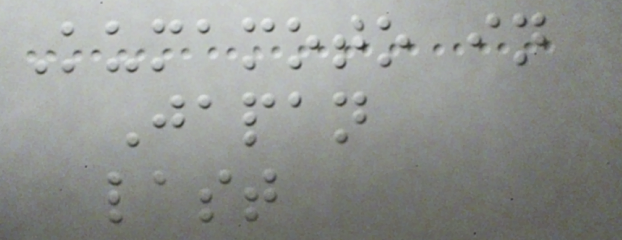Kumamoto in
Japan
last
